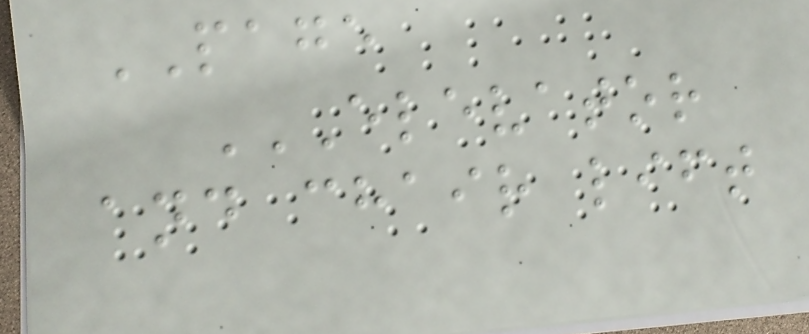PAGE
ELEVATOR
AND CHAIR LIFT
